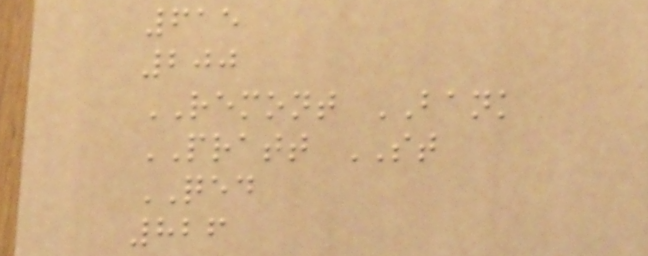615
200
REMONT BANK
PRATT ST
QED
826
